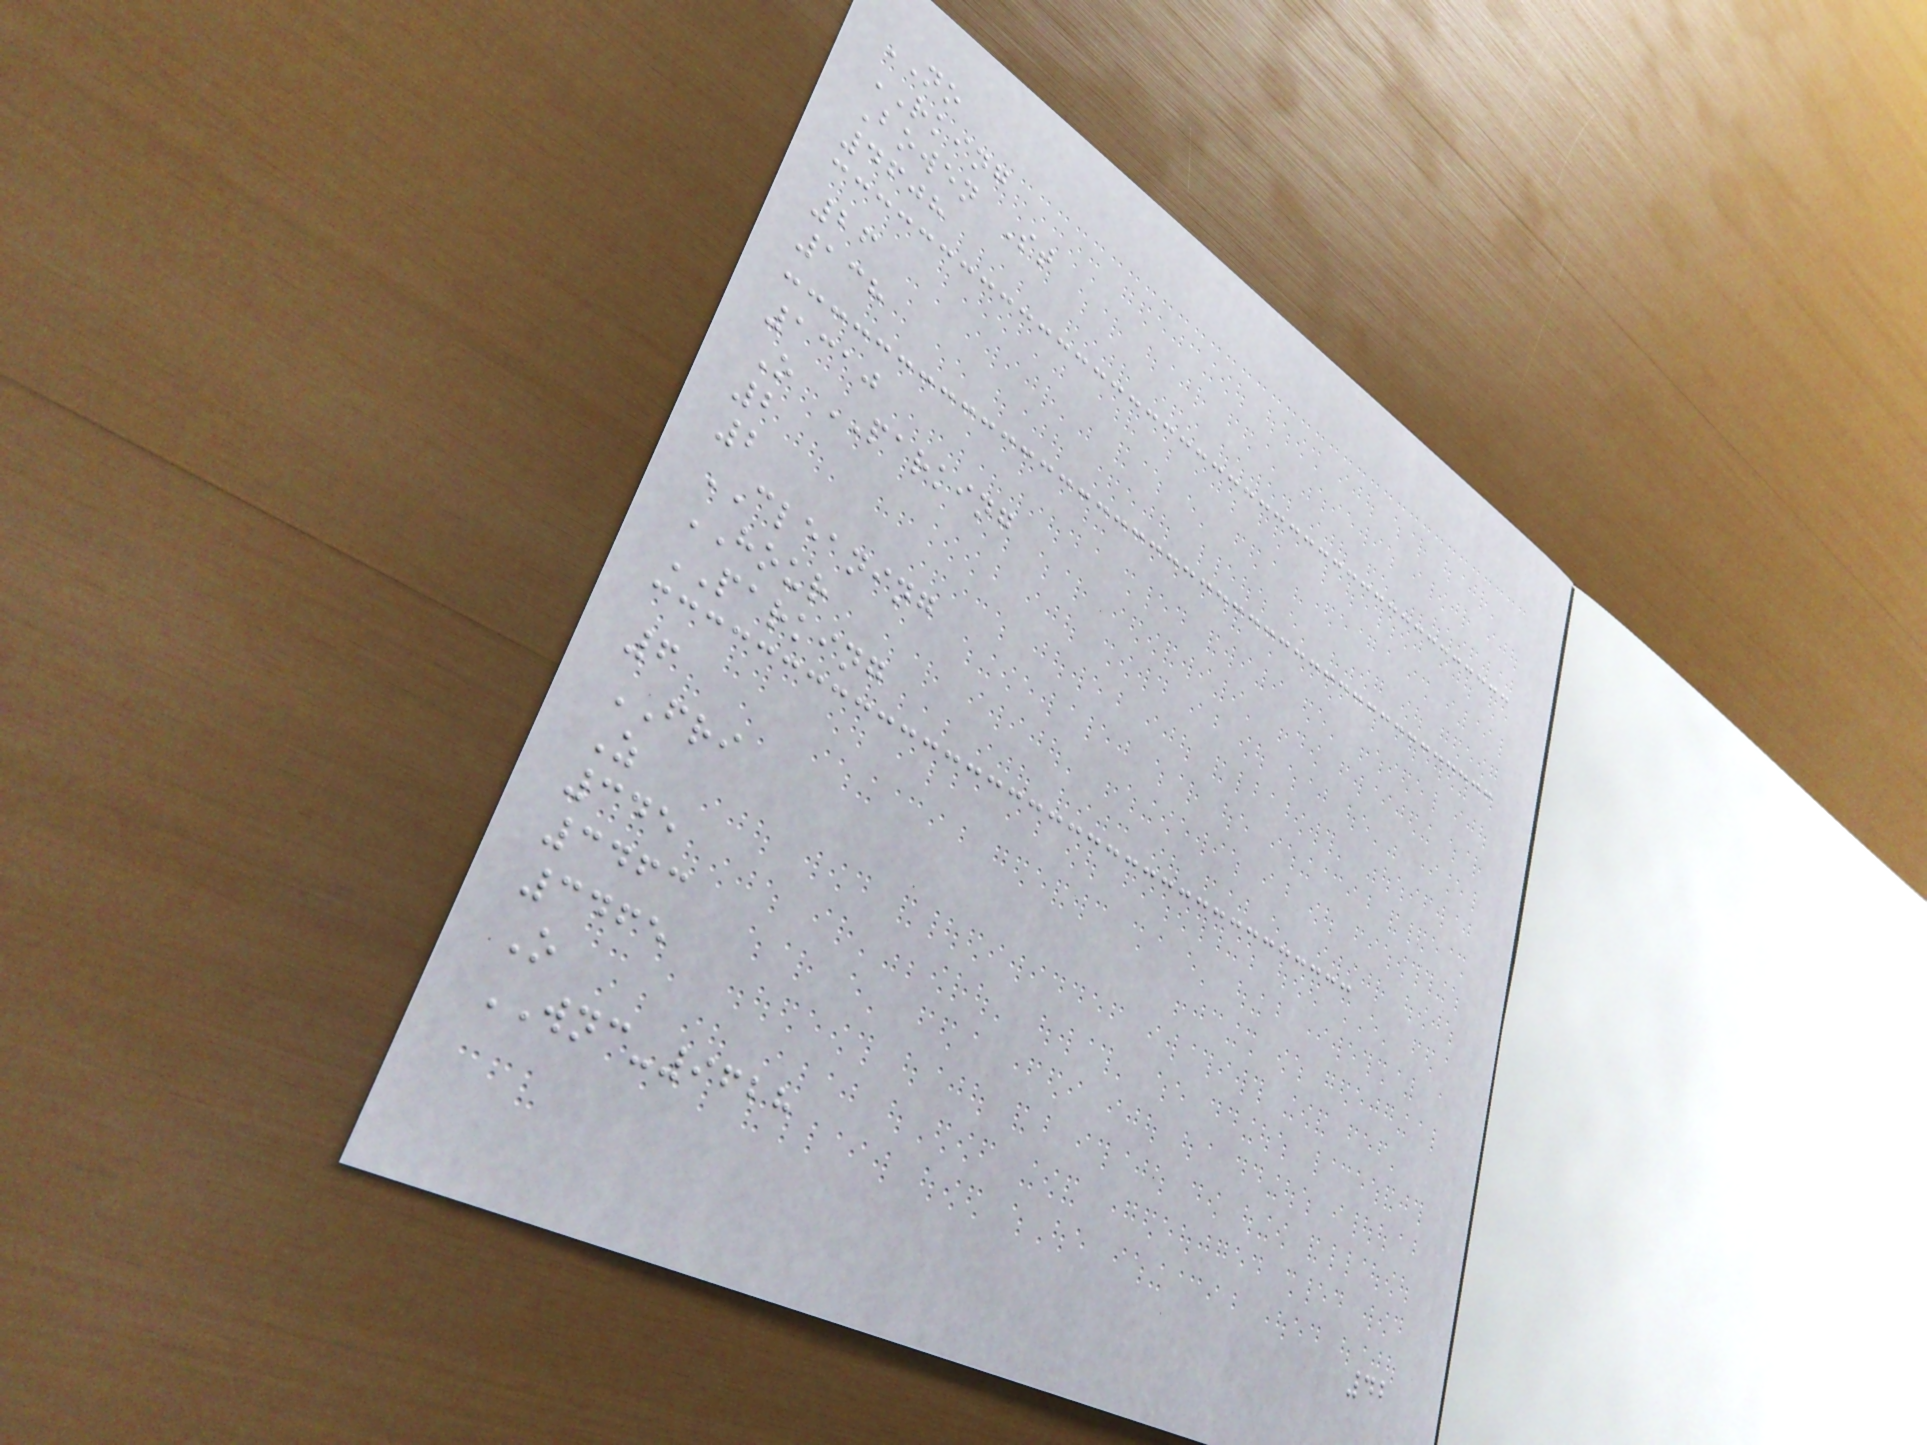NO
RKING
Bowen St
4608
26
138
1310
O PARKING
2
2
CLEANING
HOUR
PARKING
6
FRI
Z
345
3463
3465
O
WNC-9628
42
